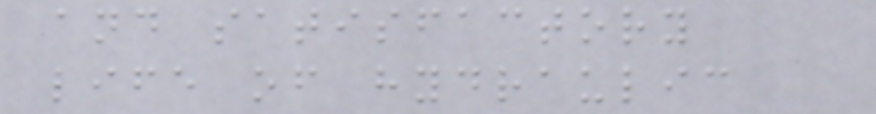and satisfactory
life of hydraulic
